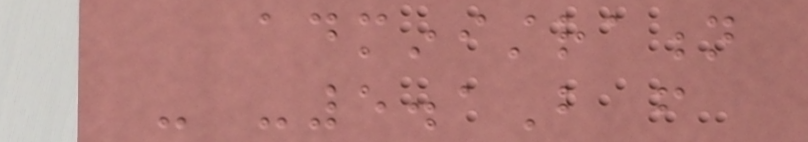administration
- -5.1B from
